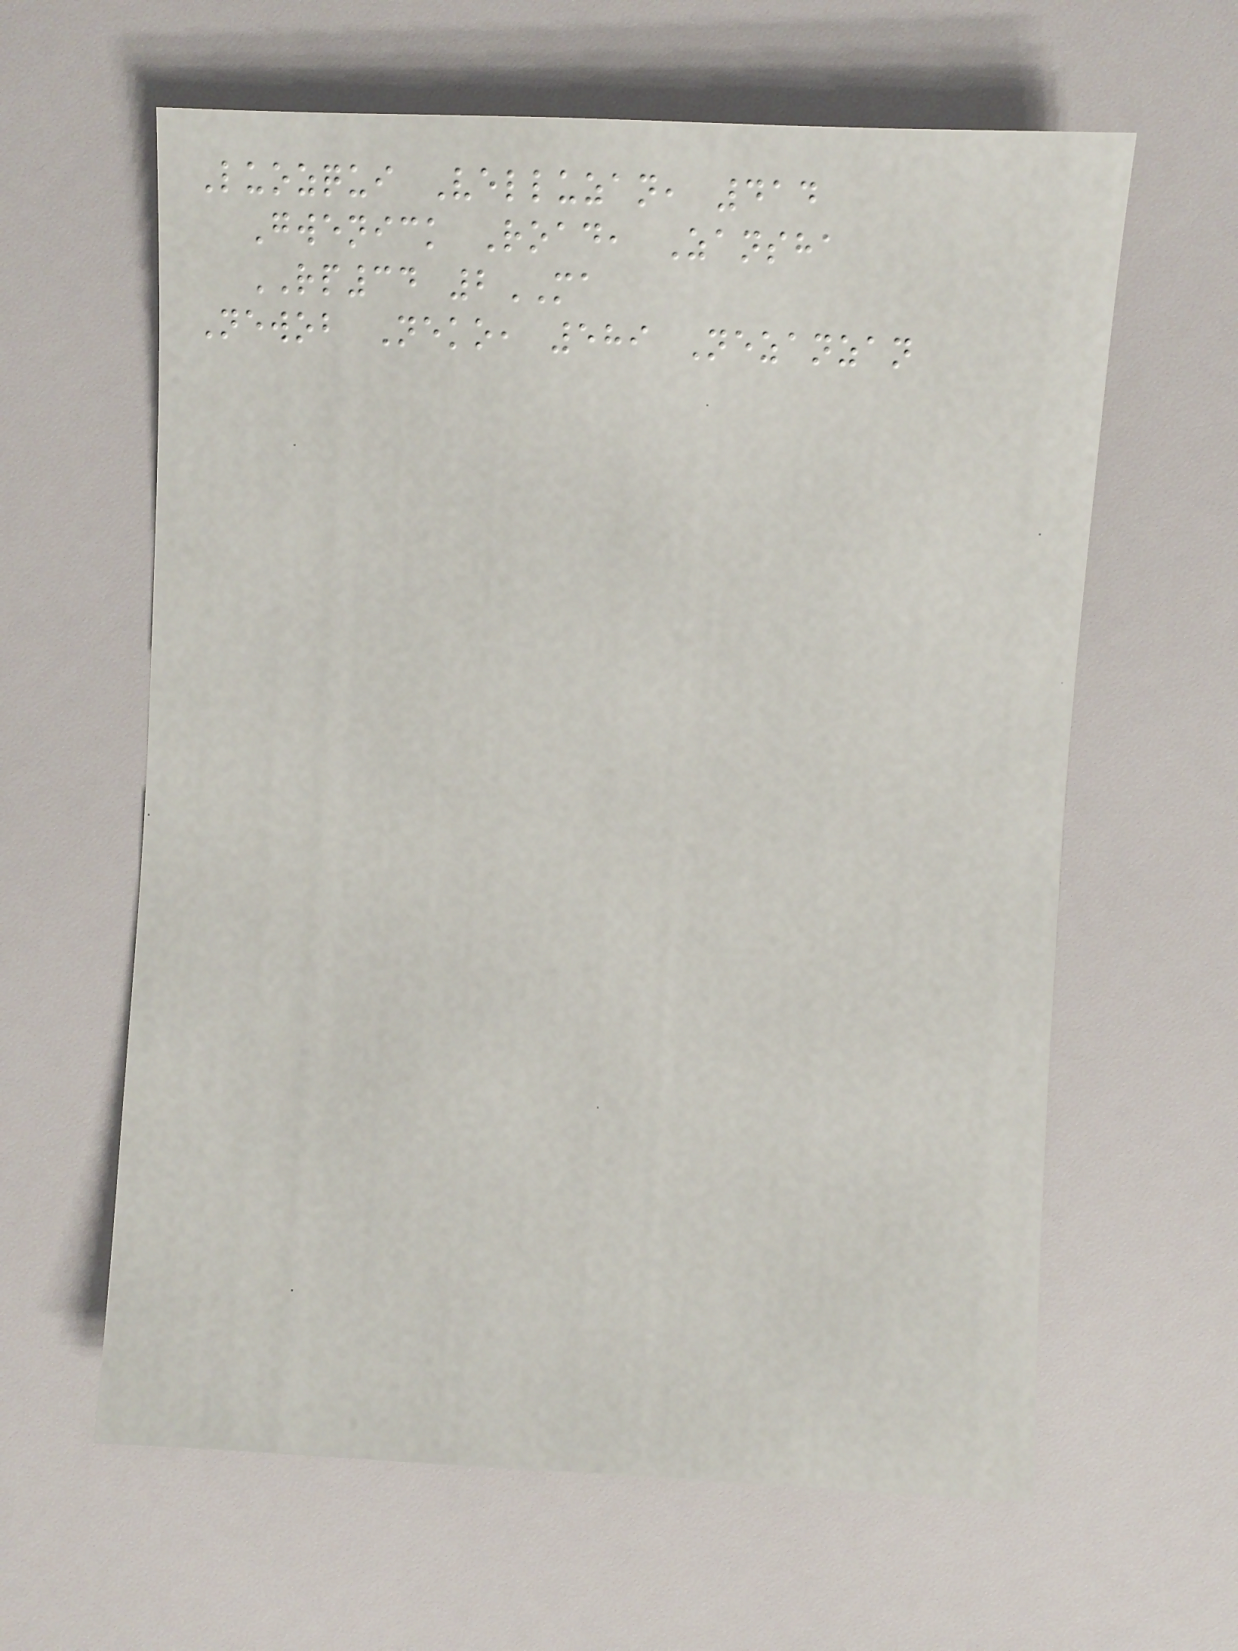Luozqui Velluzan, 414
Gwenick Road, Zansha
RP34 2MA
Newob Neko, 589 Nezanzan
